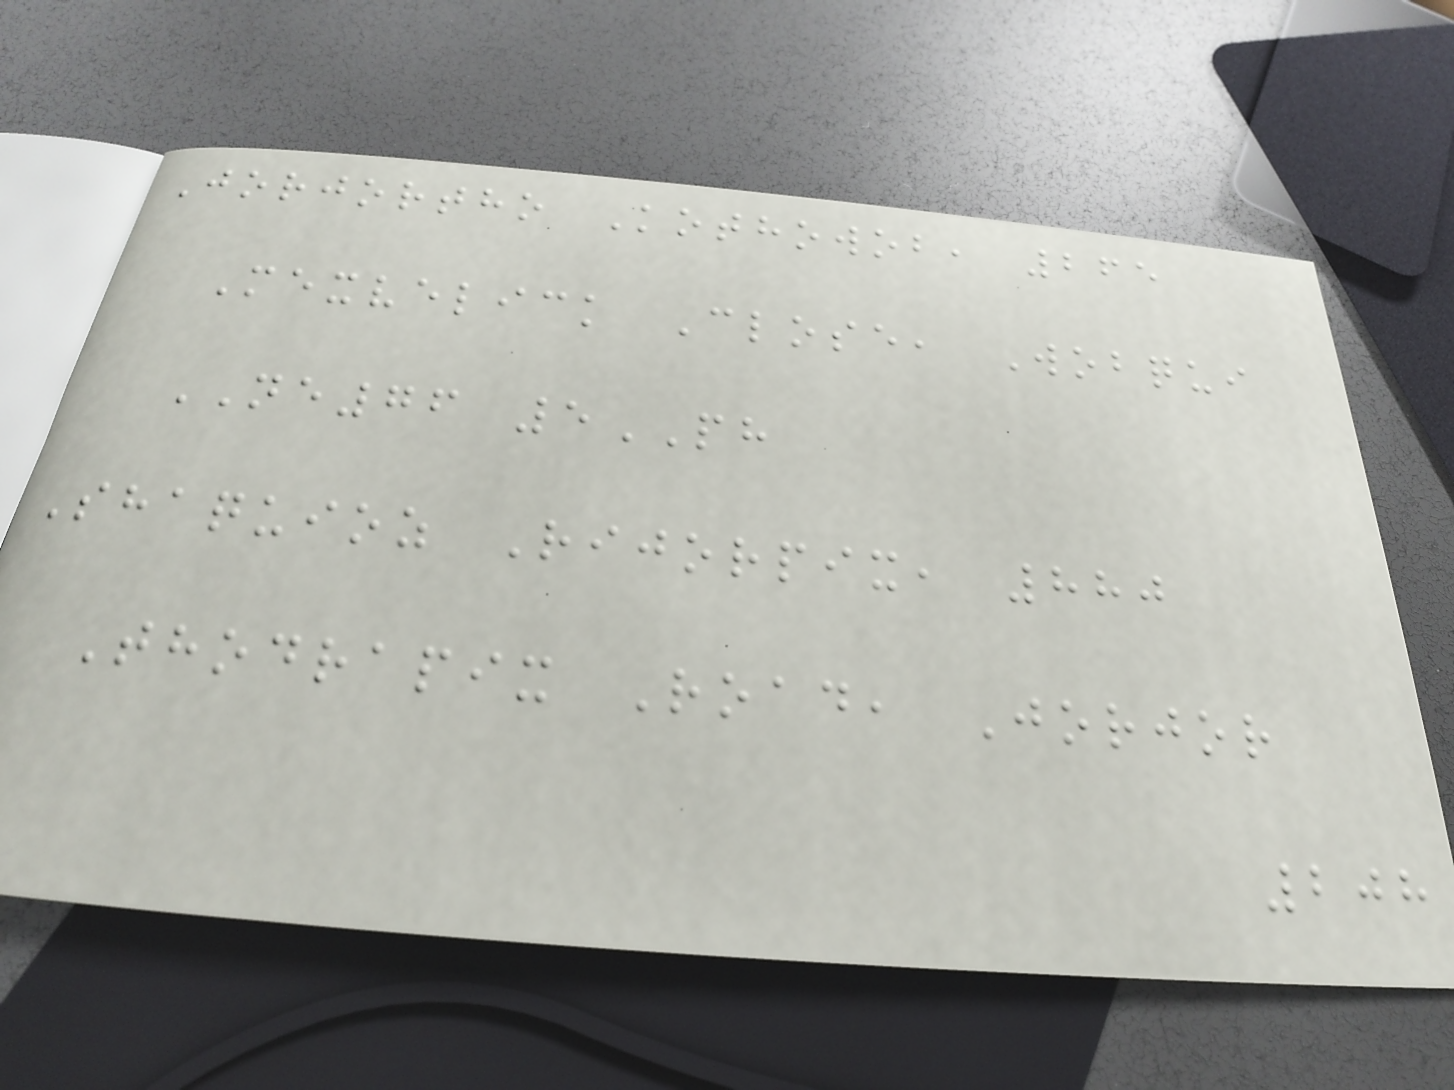Jorjortho Kothowob, 265
Mexvelick Close, Wobqui
NE76 5PH
Shaquioz Rijorpix, 880
Thodrapix Road, Jorjor
208
